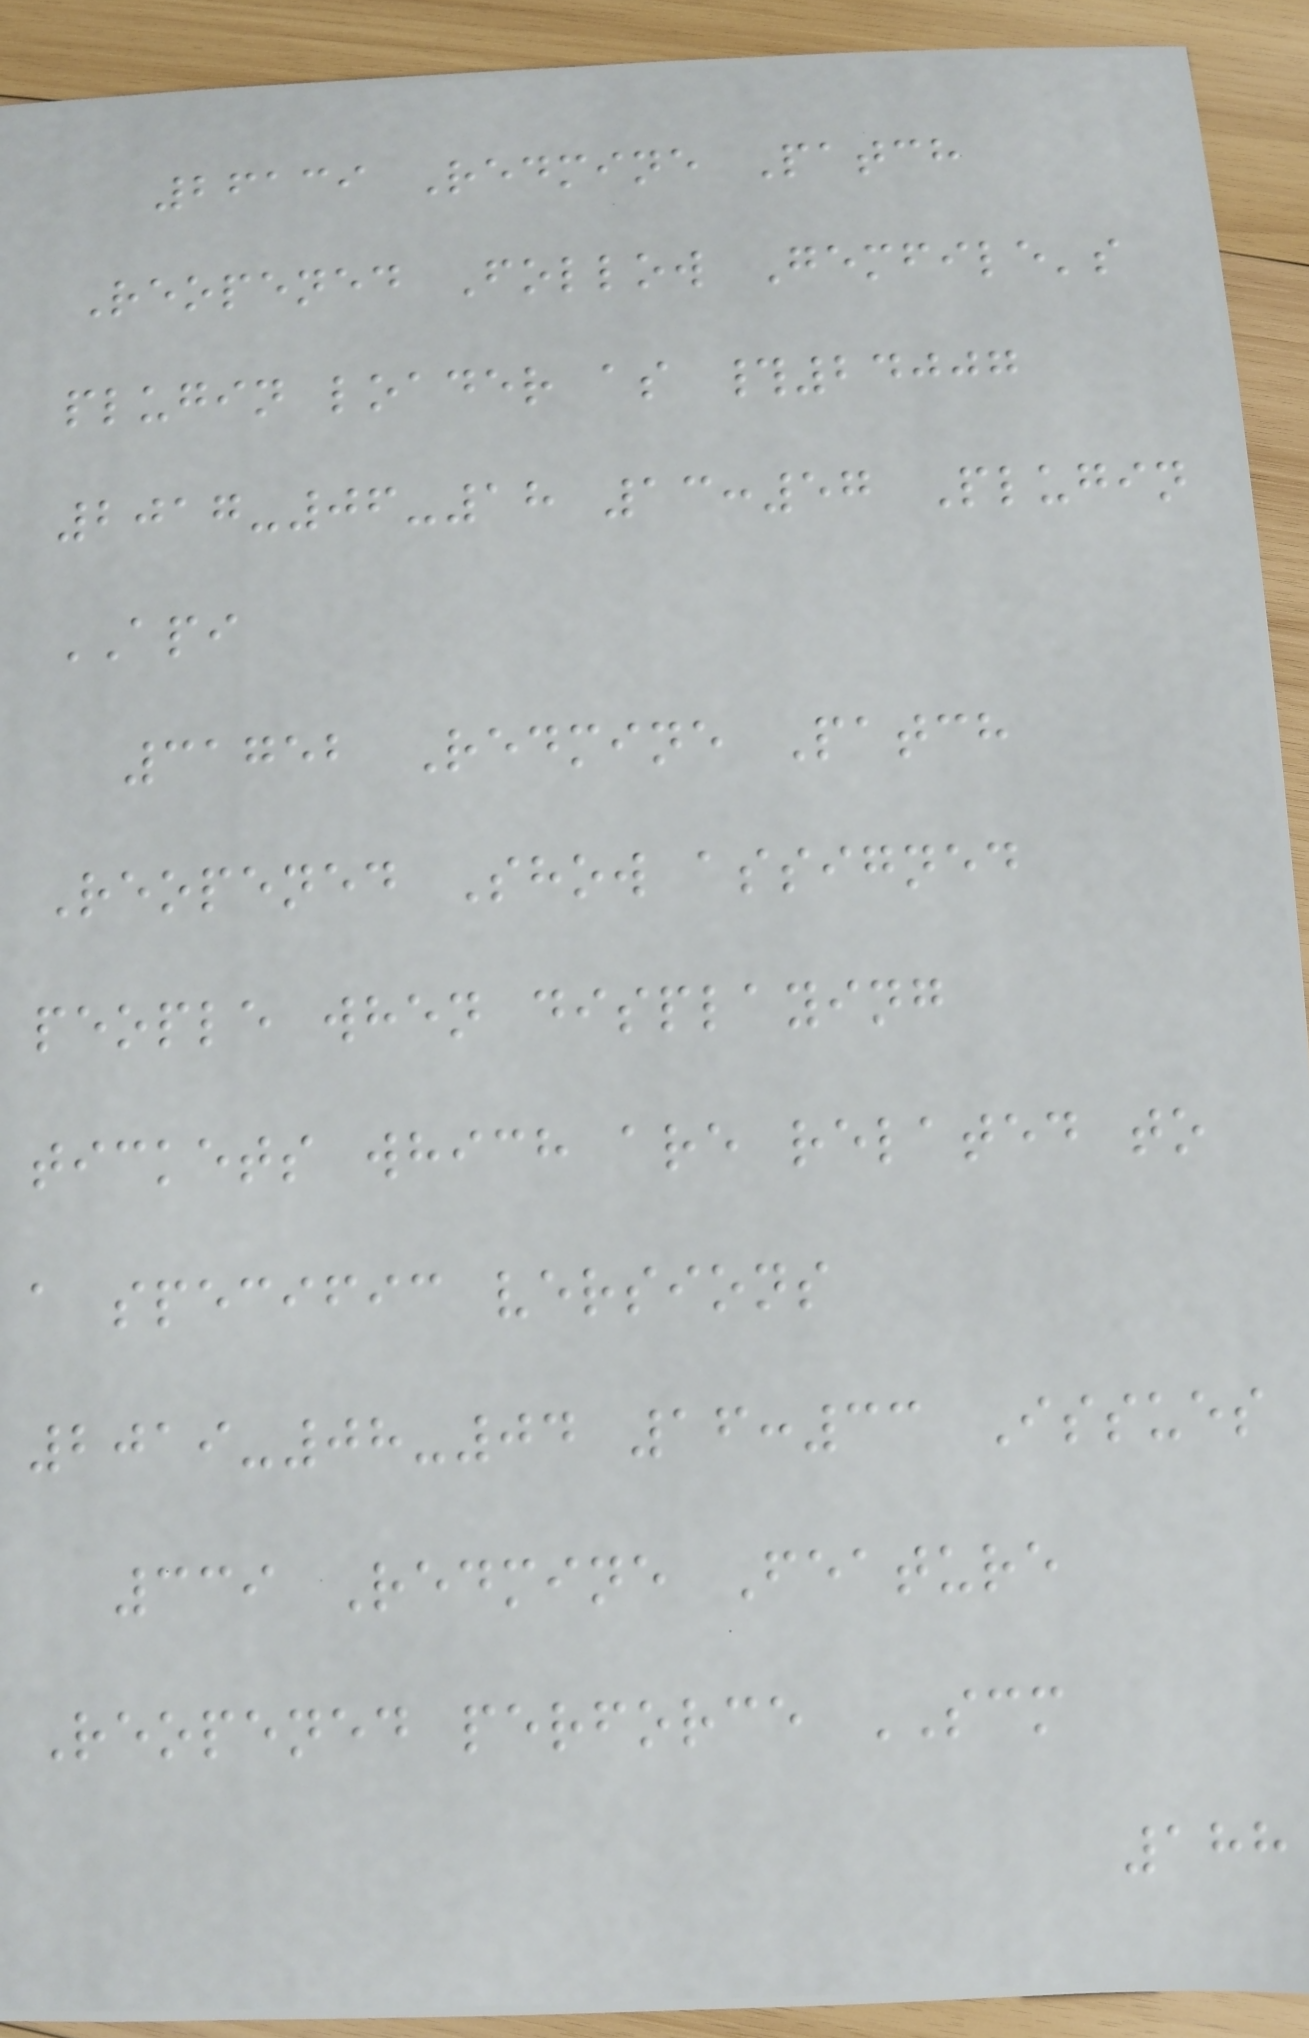26139 Redmine Patch
Reopened Follow Gemfile's
plugin loader as #24007
2017-06-18 13:57 Plugin
API
31752 Redmine Patch
Reopened Show assigned
people when displaying
tickets which are related to
a specific versions
2019-08-04 16:33 Issues
339 Redmine Feature
Reopened perforce SCM
188
